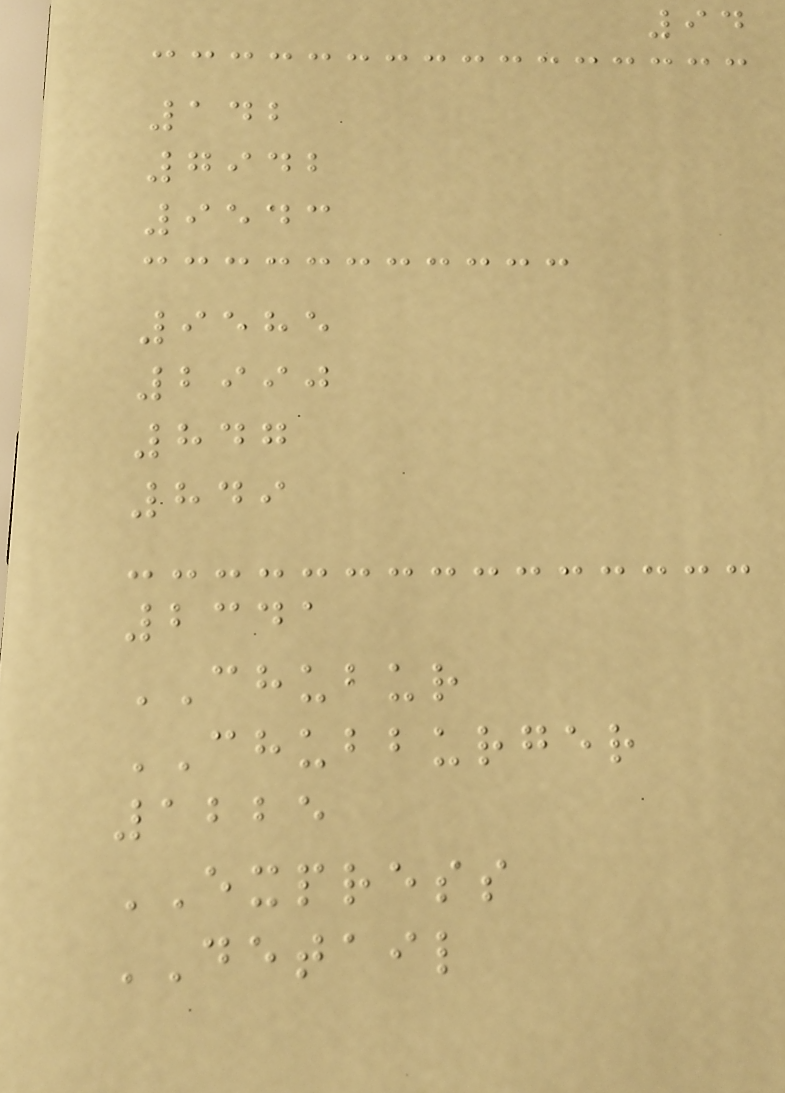94
142
7942
9543
9585
2990
847
849
2341
CHUBUR
CHUBBURGER
1225
EXPRESS
DETAIL
